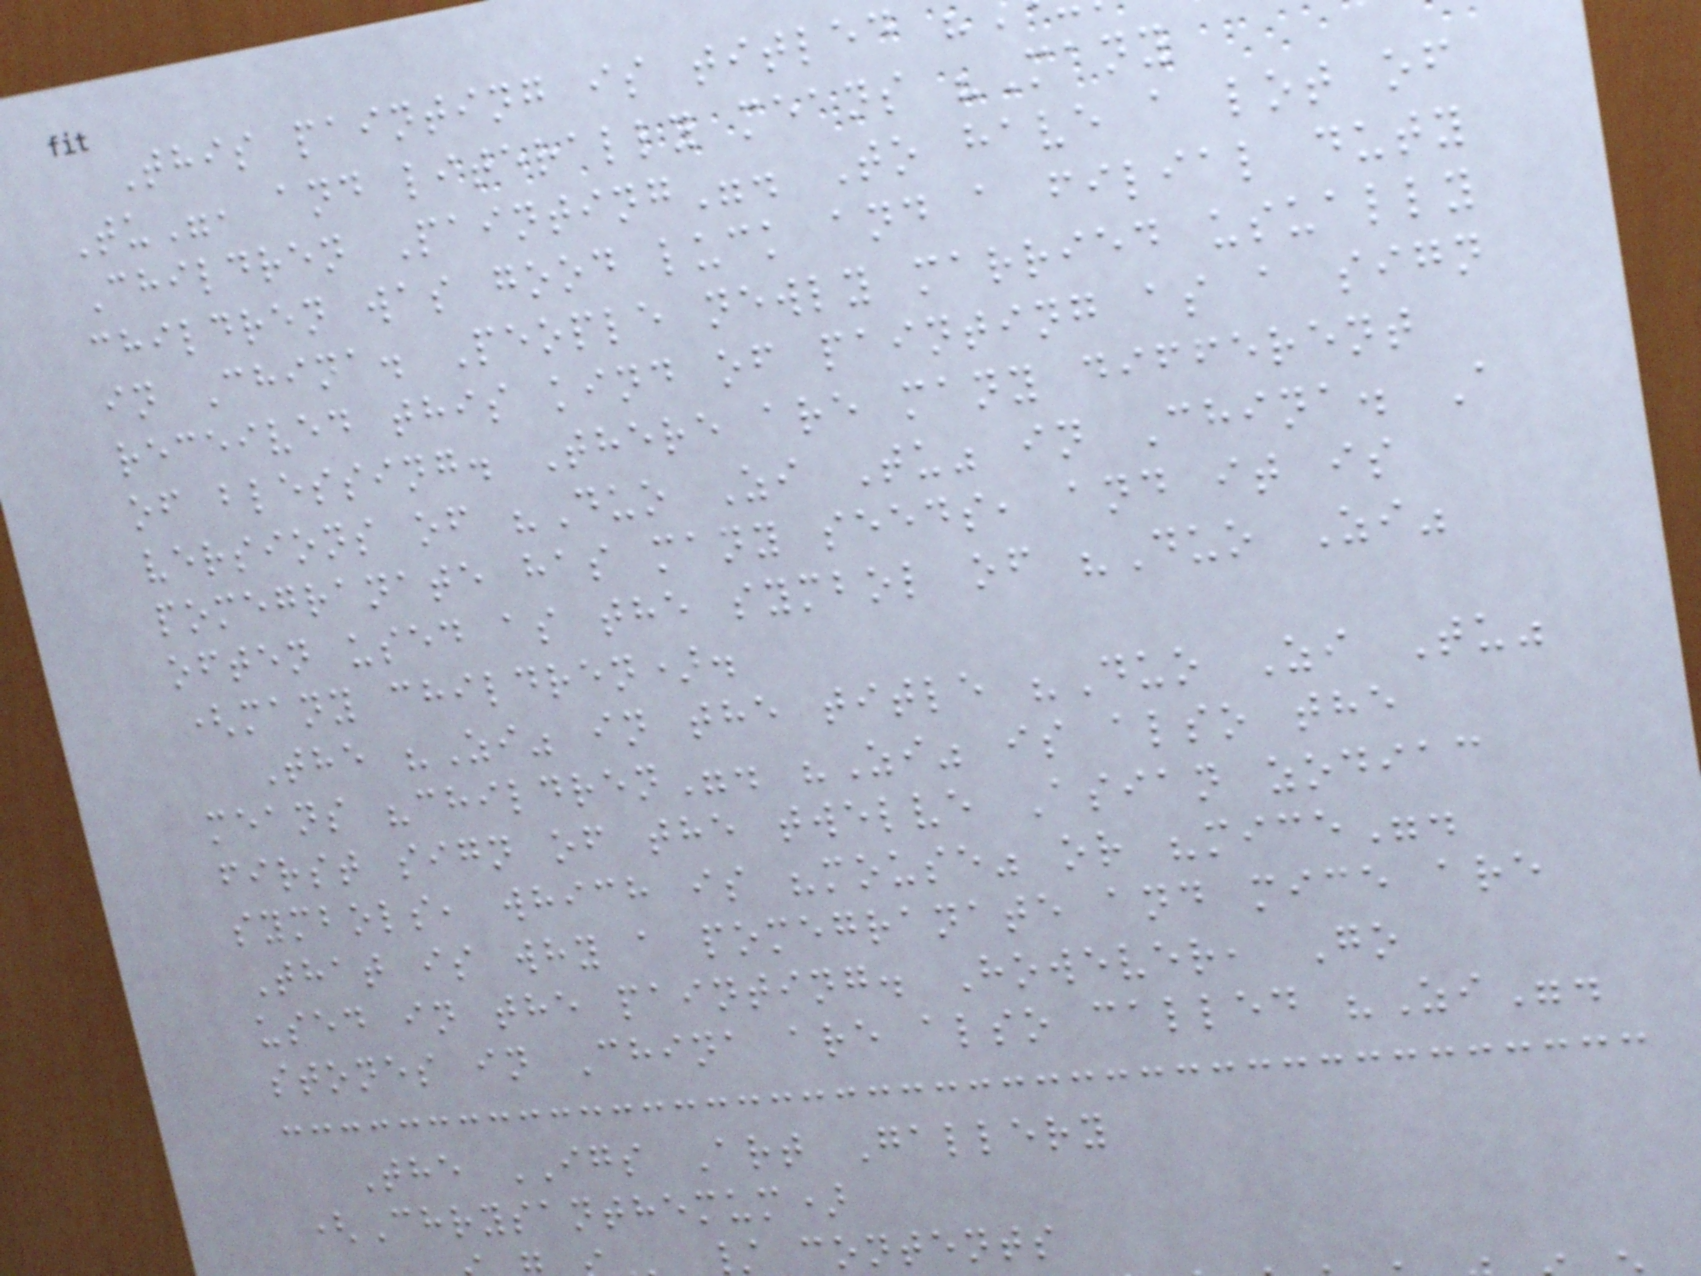This painting is titled
Tu", and literally means "Many
Children Painting". To have a lot of
children was good luck and a filial duty
in China. People newly married usually
received this kind of painting as a sign
of blessing. There are many different
versions of "Duo Zi Tu" in China. A
pomegranate has many seeds, and it is
often used as the symbol of "Duo Zi"
(many children).
The "Zi" in the title "Duo Zi Tu"
means "children". "Zi" is also the
first sign of the twelve Asian zodiac
symbols, which is "mouse" or "mice".
That is why a pomegranate and mice are
used in the painting. However, Go
stones in China are also called "Zi".
The IGS Art Gallery
(Chrysanthemum)
contents
